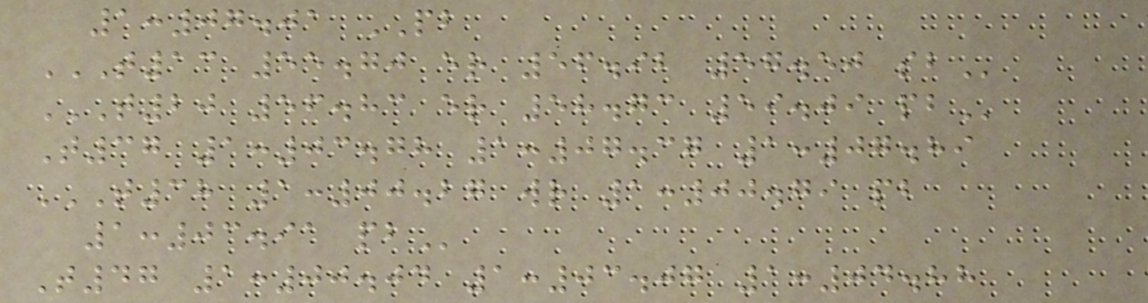1:07.01 PB
T13 55.70 ER 56.92 57.50 SB
T20 56.83 ER 58.73 59.09 PB
T37 1:03.78 1:07.37 1:07.89
T38 1:00.27 WR 1:00.79 PB
1:03.91 PB
T47 1:00.04 1:03.07 1:04.88
